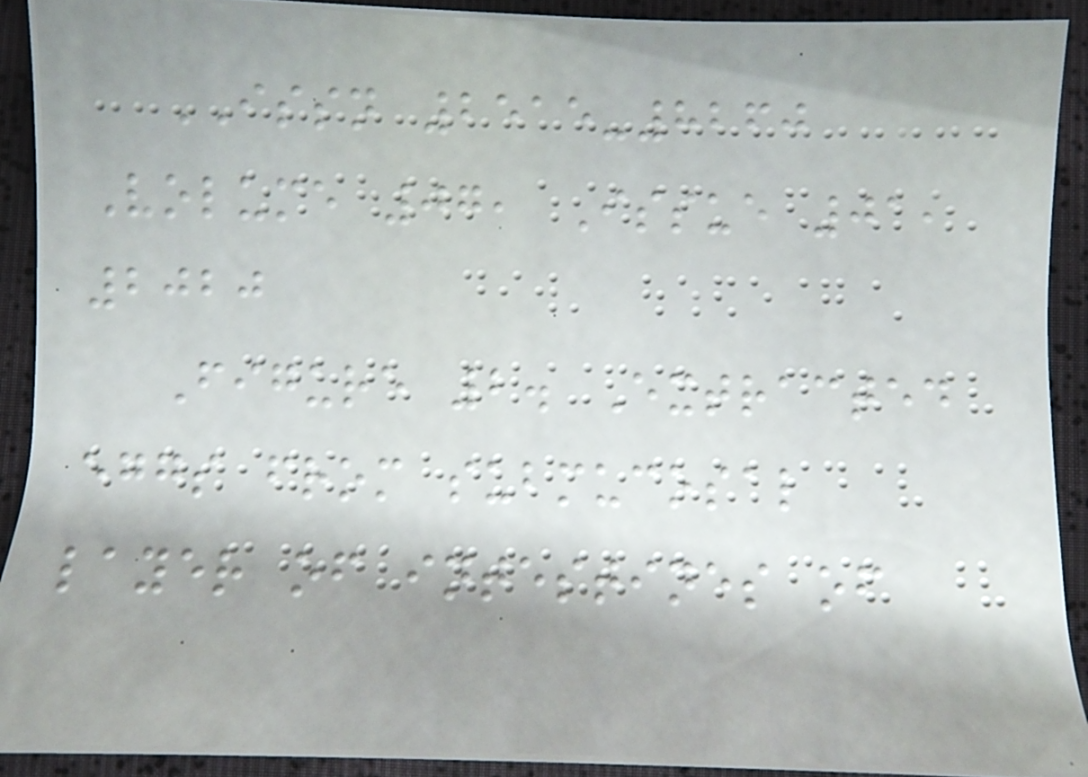ISSN 2515-8260
Volume 07, Issue 01,
2020
Figure 2. Extracted
eggs from submucosal
layer of intestines of
